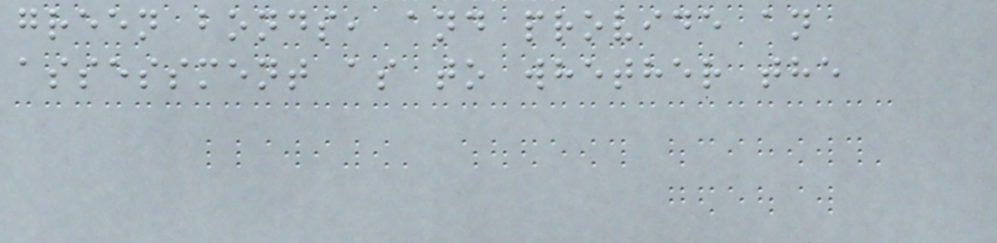green bonds, and provide an
assessment as to whether the
